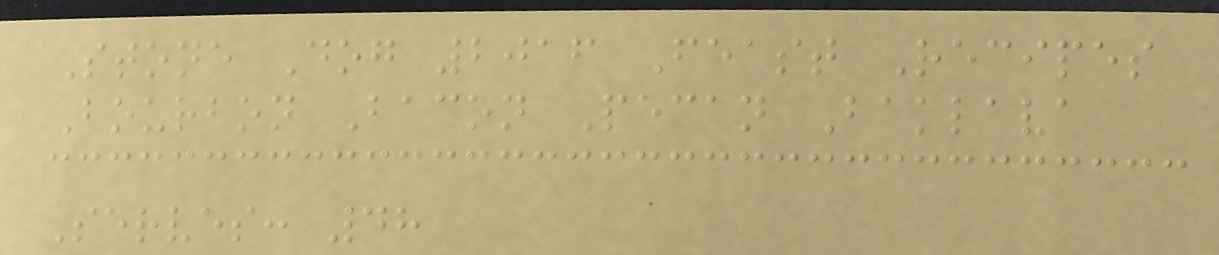Stone Dog 2016 Feast Recipes
Bourbon Bacon Pecan Baklava
Serves: 48
